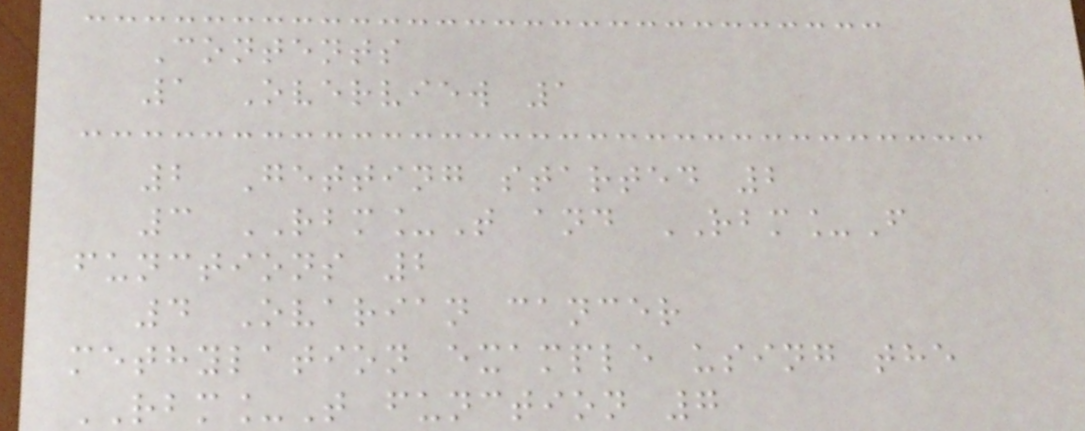Contents
1 Overview 1
2 Getting started 2
3 RBM_T and RBM_F
functions 2
4 Ovarian cancer
methylation example using the
RBM_T function 7
